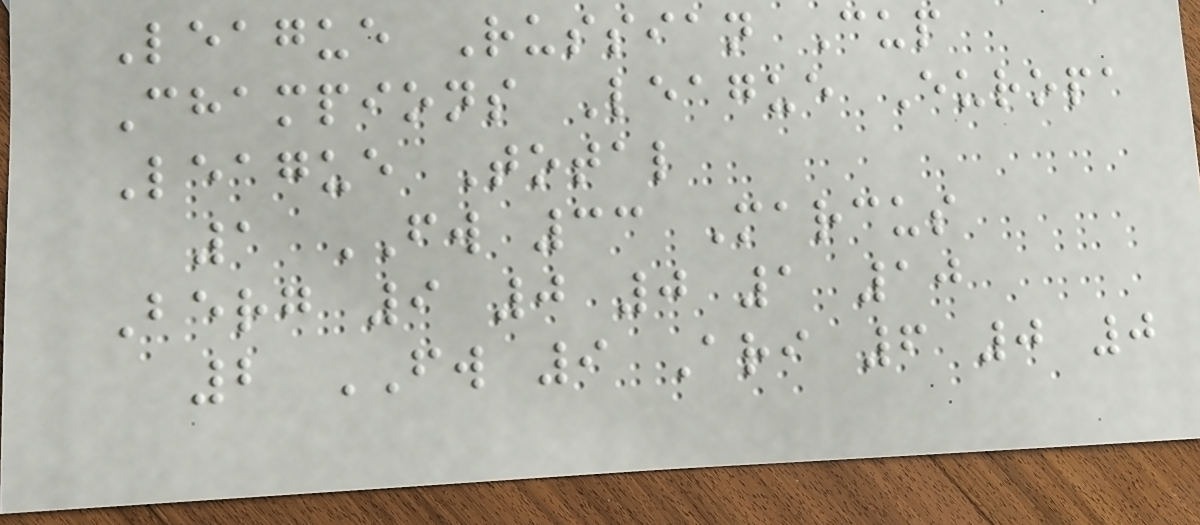League Russian Cup
Champions League Europa
League Total
1 FW 33 Marcus
Berg 9 0 0 1 10
2 FW 9 Ari 6 0 0
